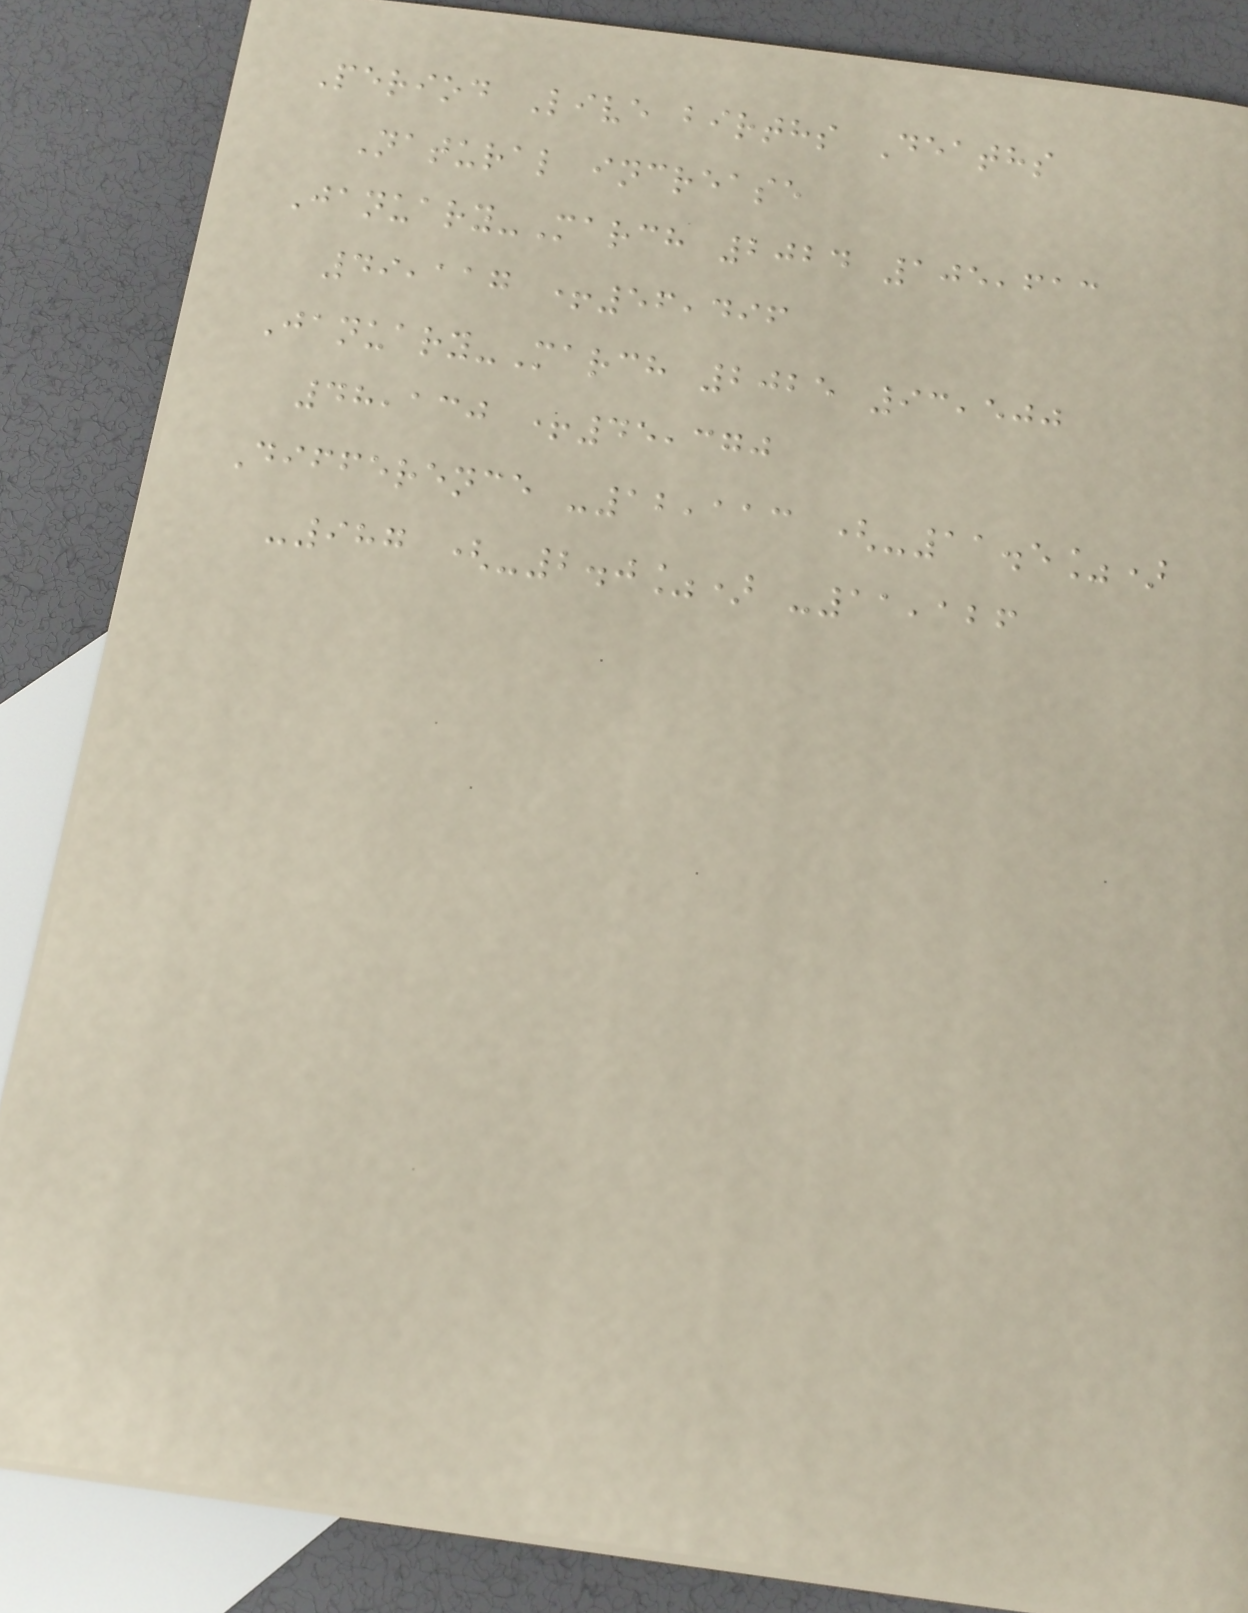Period Live births Deaths
Natural increase
January-March 2024 105,613
49,117 +56,496
January-March 2025 93,500
48,130 +45,370
Difference -12,113 (-11.5%)
-987 (-2.0%) -11,126
